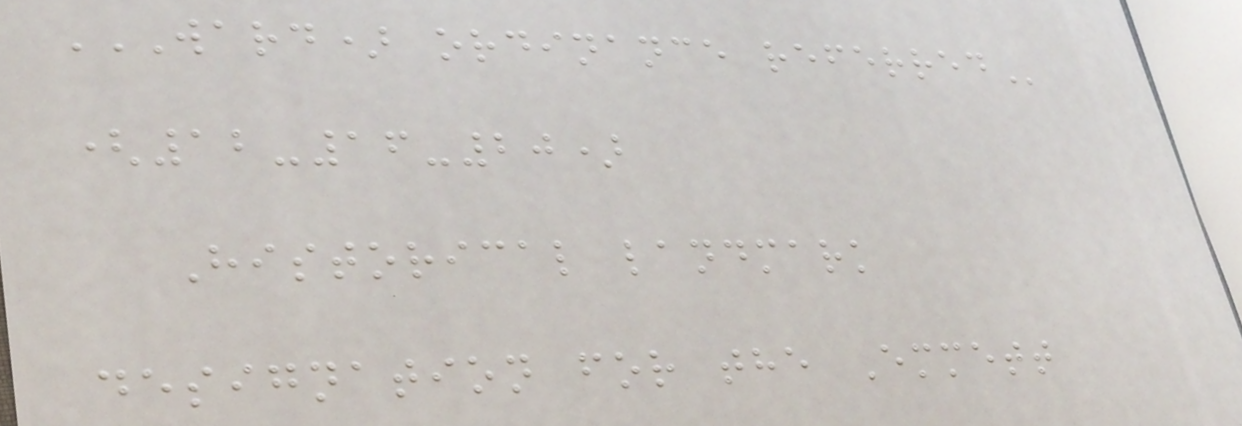WARD) ORDINANCE REFERRED
(12-16-20)
Historical landmark
designation for the Emmett
